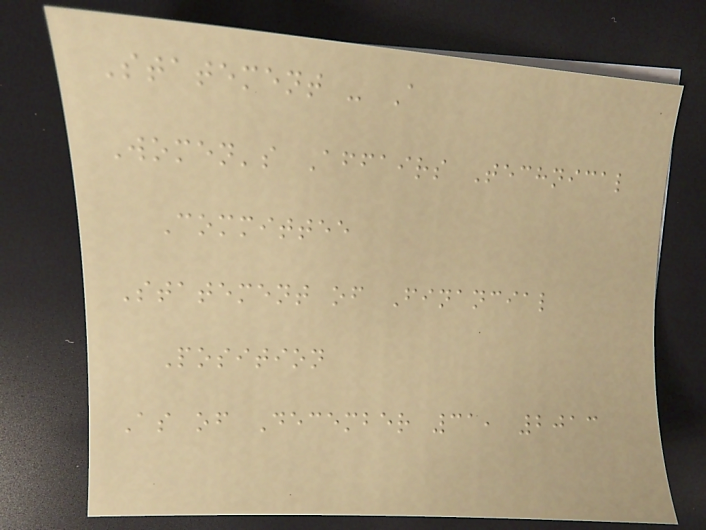Statement - A
Women's Affairs Technical
Committee
Statement of Financial
Position
As of December 31, 2013
